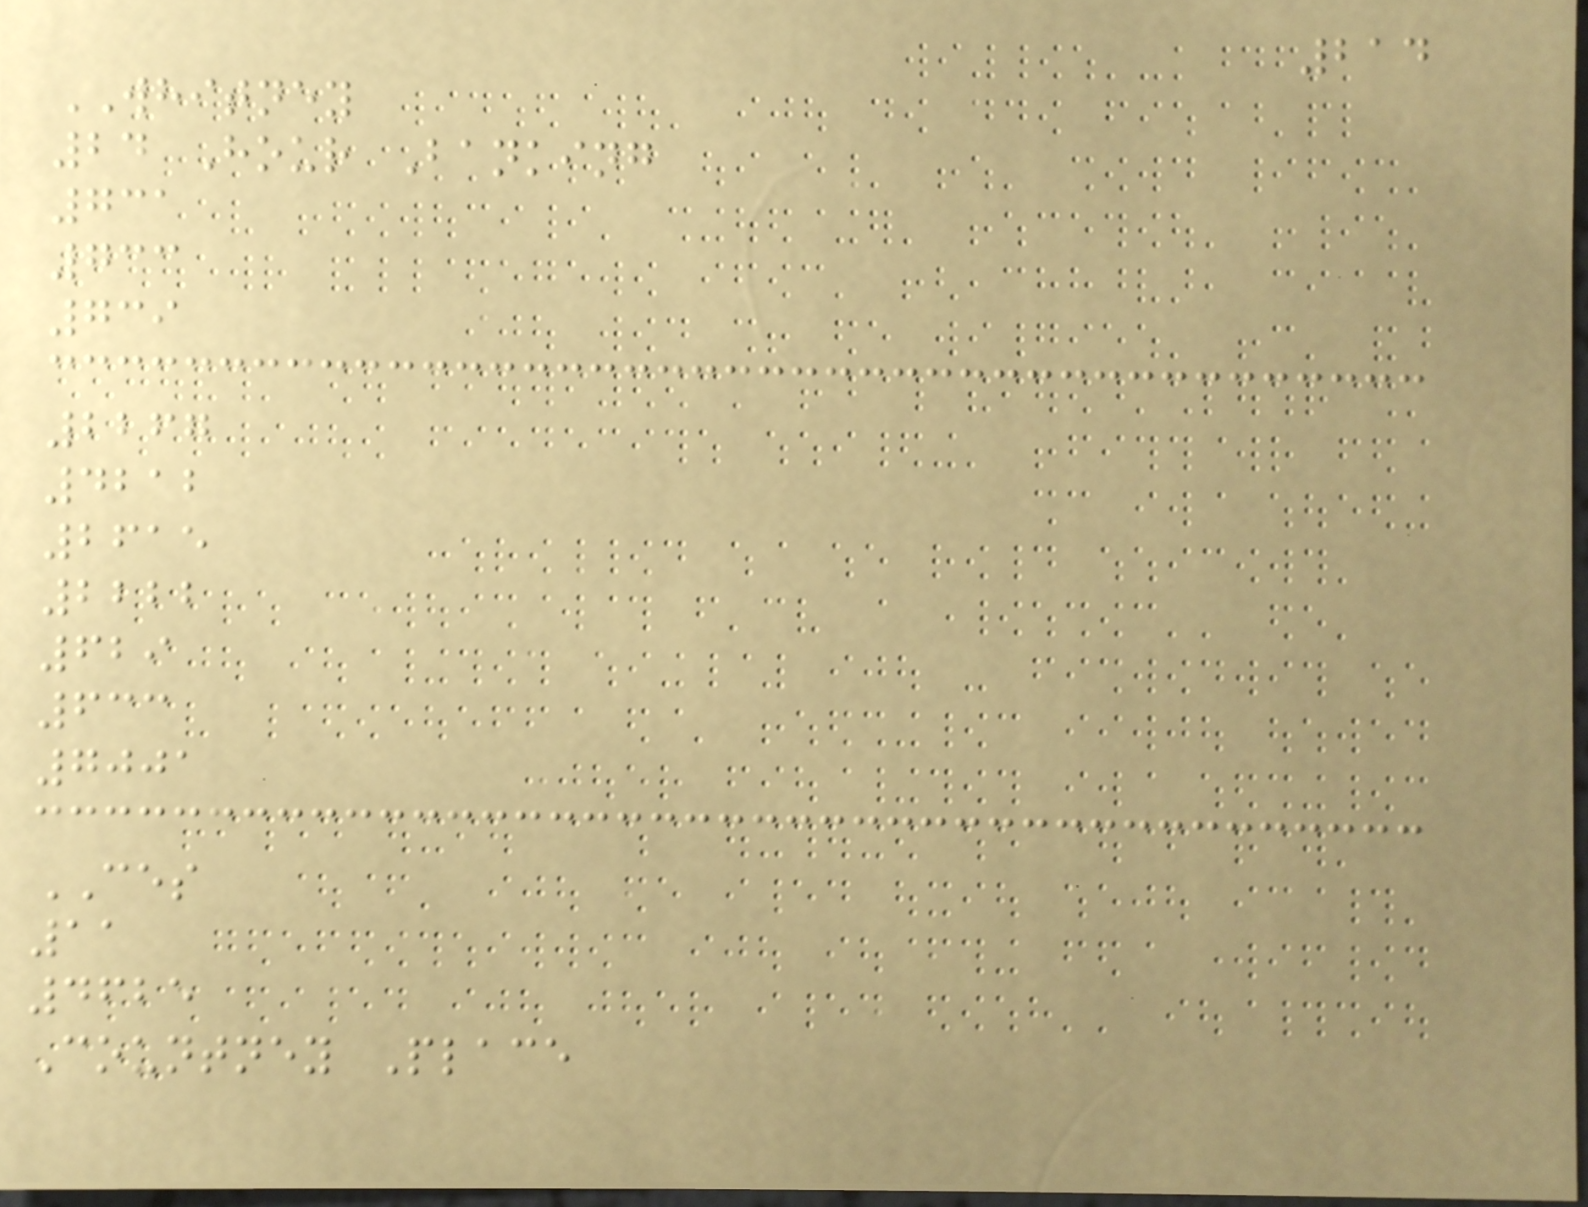214
WHITNEY
24 Hour Banking
731
733
739
2267
4212
2615
2222
629
633
7001
CES
11
4625
Countney Place
